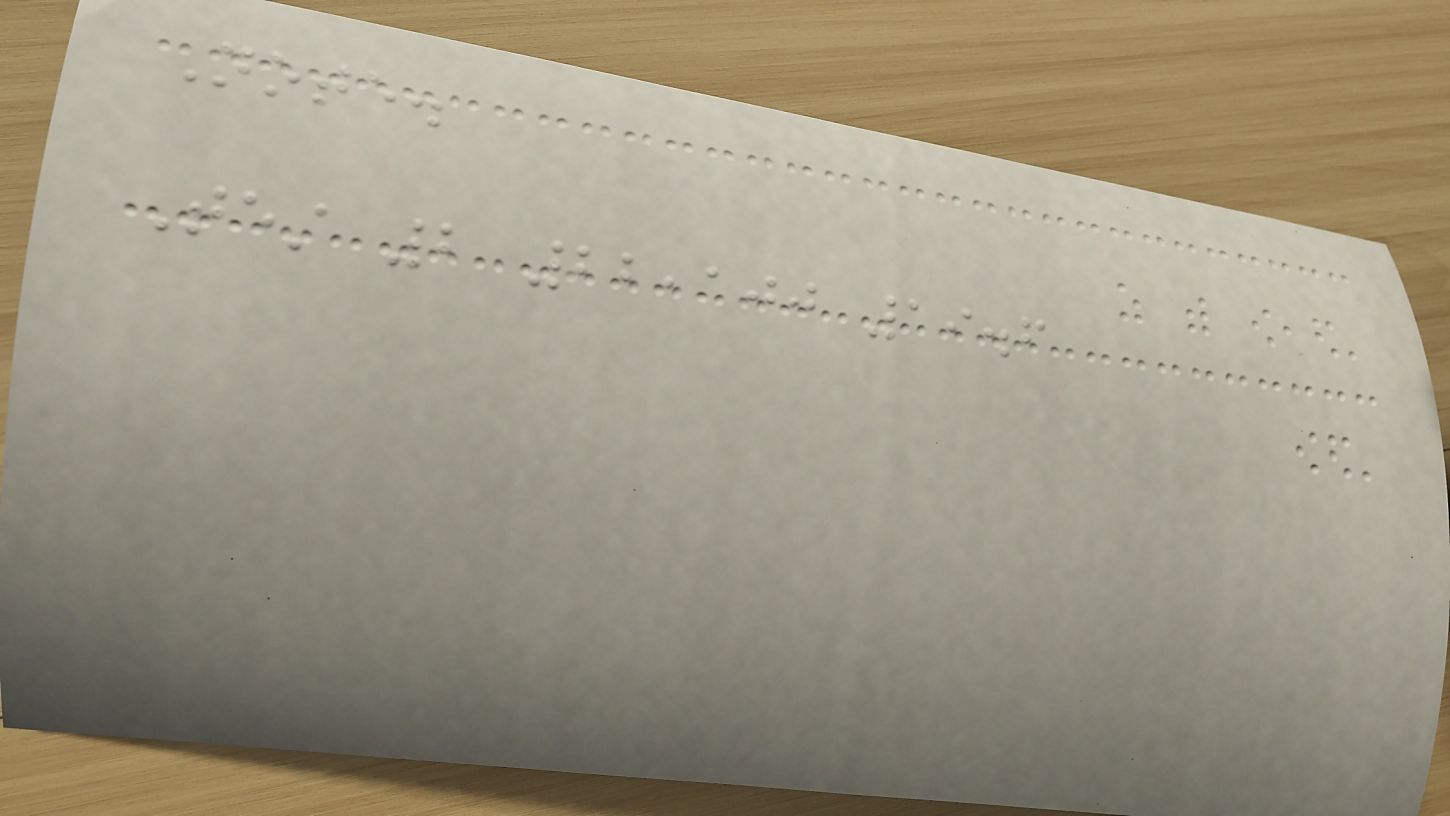Note.
Test 2 22,100 19.6
